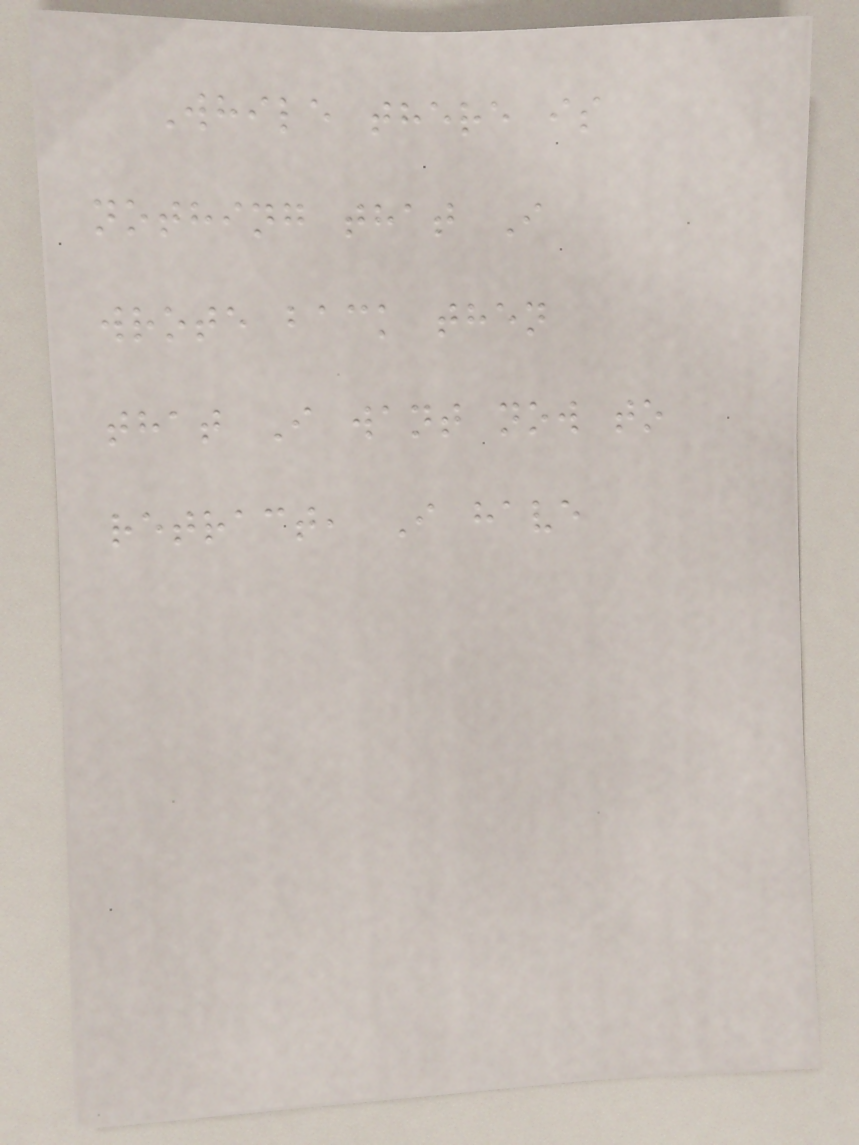While there is
nothing that I
wrote back then
that I want now to
retract, I have
